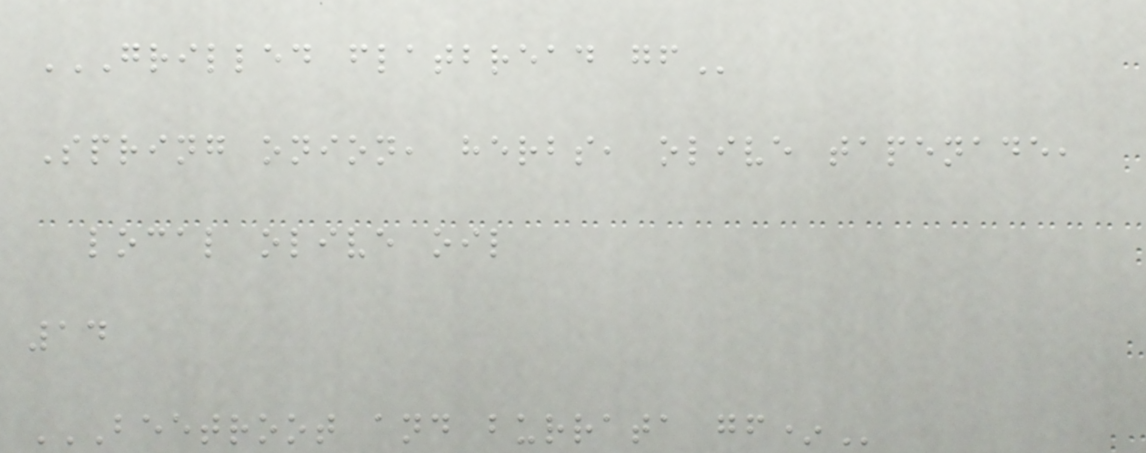GRILLED FLATBREAD GF
Spring onion, herbs, olive tapenade,
local olive oil
14
BEETROOT AND BURRATA GF*
